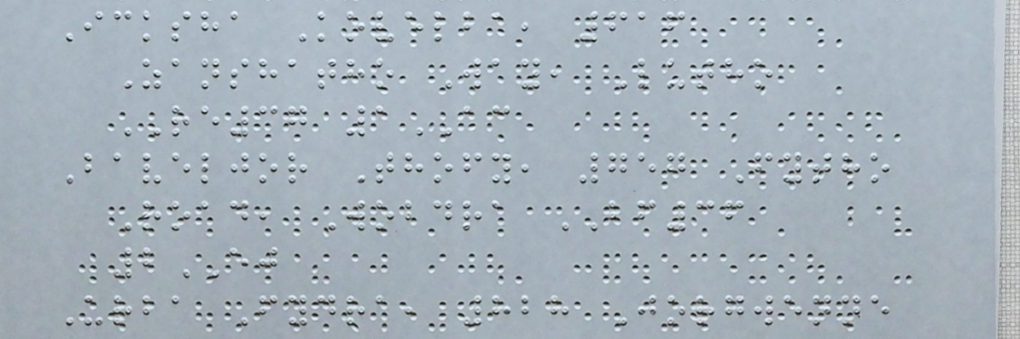Icksha Kovelba, 616
Zanshatho Way, Lutho
RE37 1AC
Baveljor Thofy, 757 Fytho
Road, Wobdra BF36
2EJ
Urba Fydra, 828 Jorgwenne
